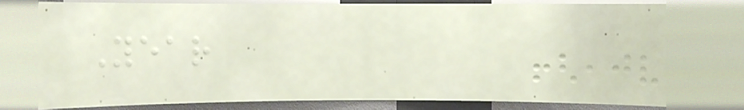Year
